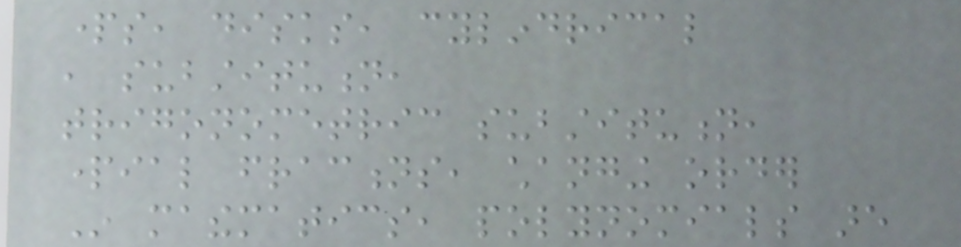parts, disks, cylindrical
, substitution,
trigonometric substitution,
partial fractions, changing order
In mathematics, polynomials are
